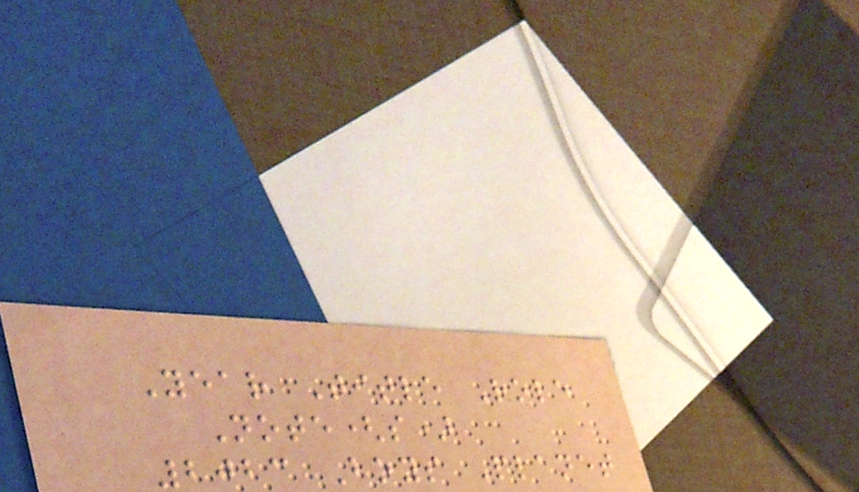Year Title Role
Note(s)
2023 Boys Planet
